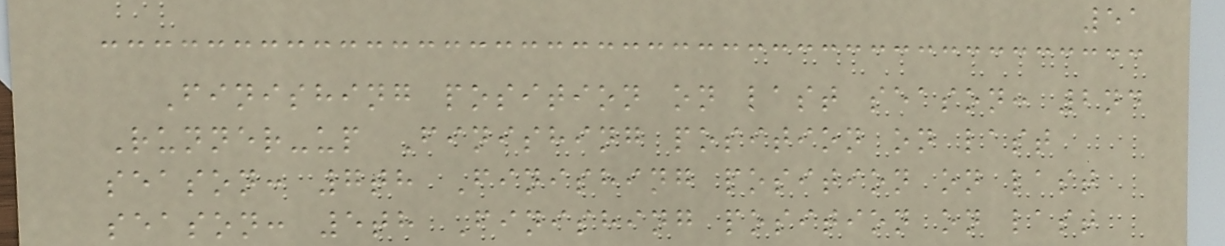51
Finishing position on last season: 2nd
Runner-up Finishing position on last
season: 7th Finishing position on last
season: 5th Finishing position on last
